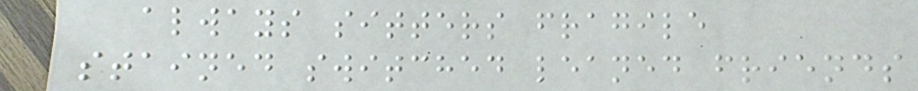always sitters fragile
stained switched leaned friends
